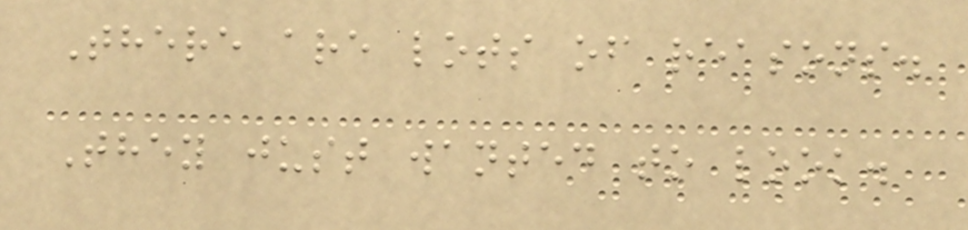There are lots of reasons.
They just wanted to look.
